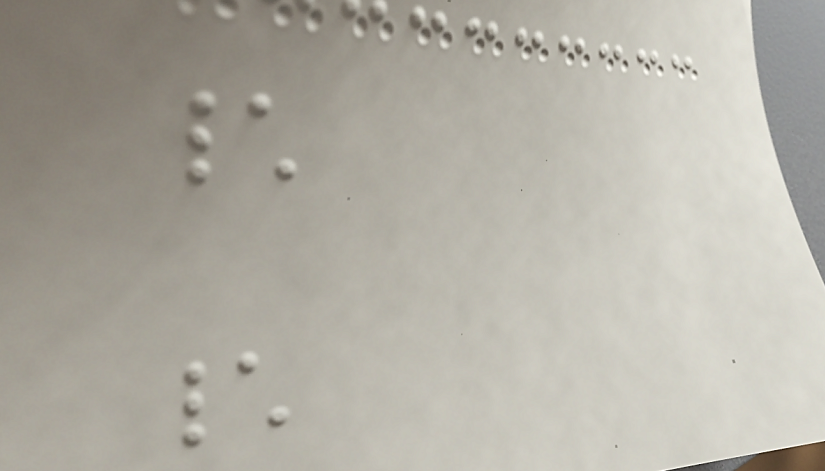\
\
